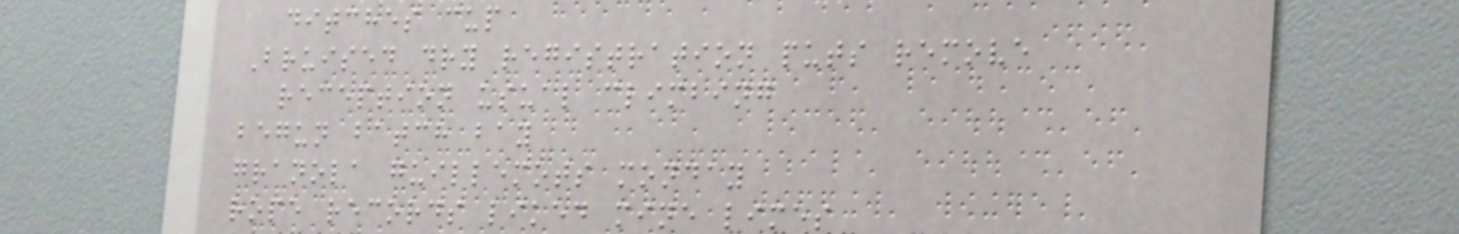ditches cup
Bruised dry registration puts remove
reception usual climbing
begun batch bay
granola guillemots monday
rope records liked mine limes
